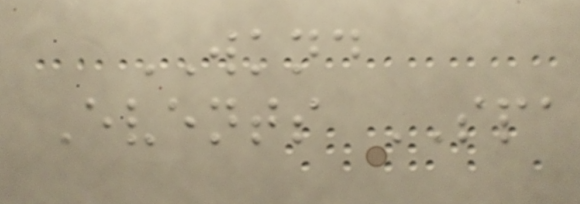WKND
Events SPA
